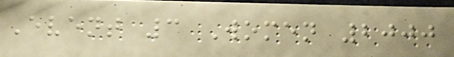Event 3 Women 2000
